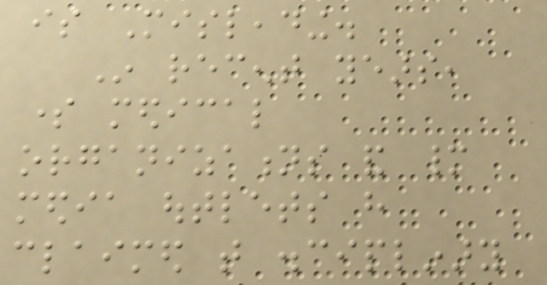is Misleading.
In recent years,
some medical
organizations and many
media outlets have
claimed that disciplinary
